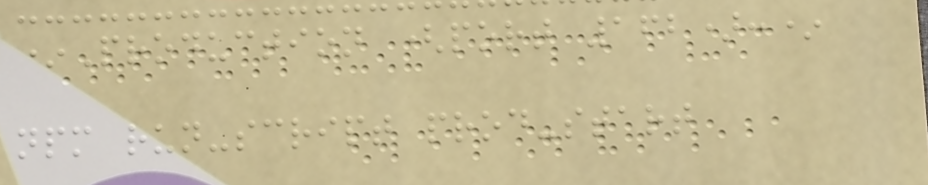*Production (port 162):*
npm run-script prod-start
